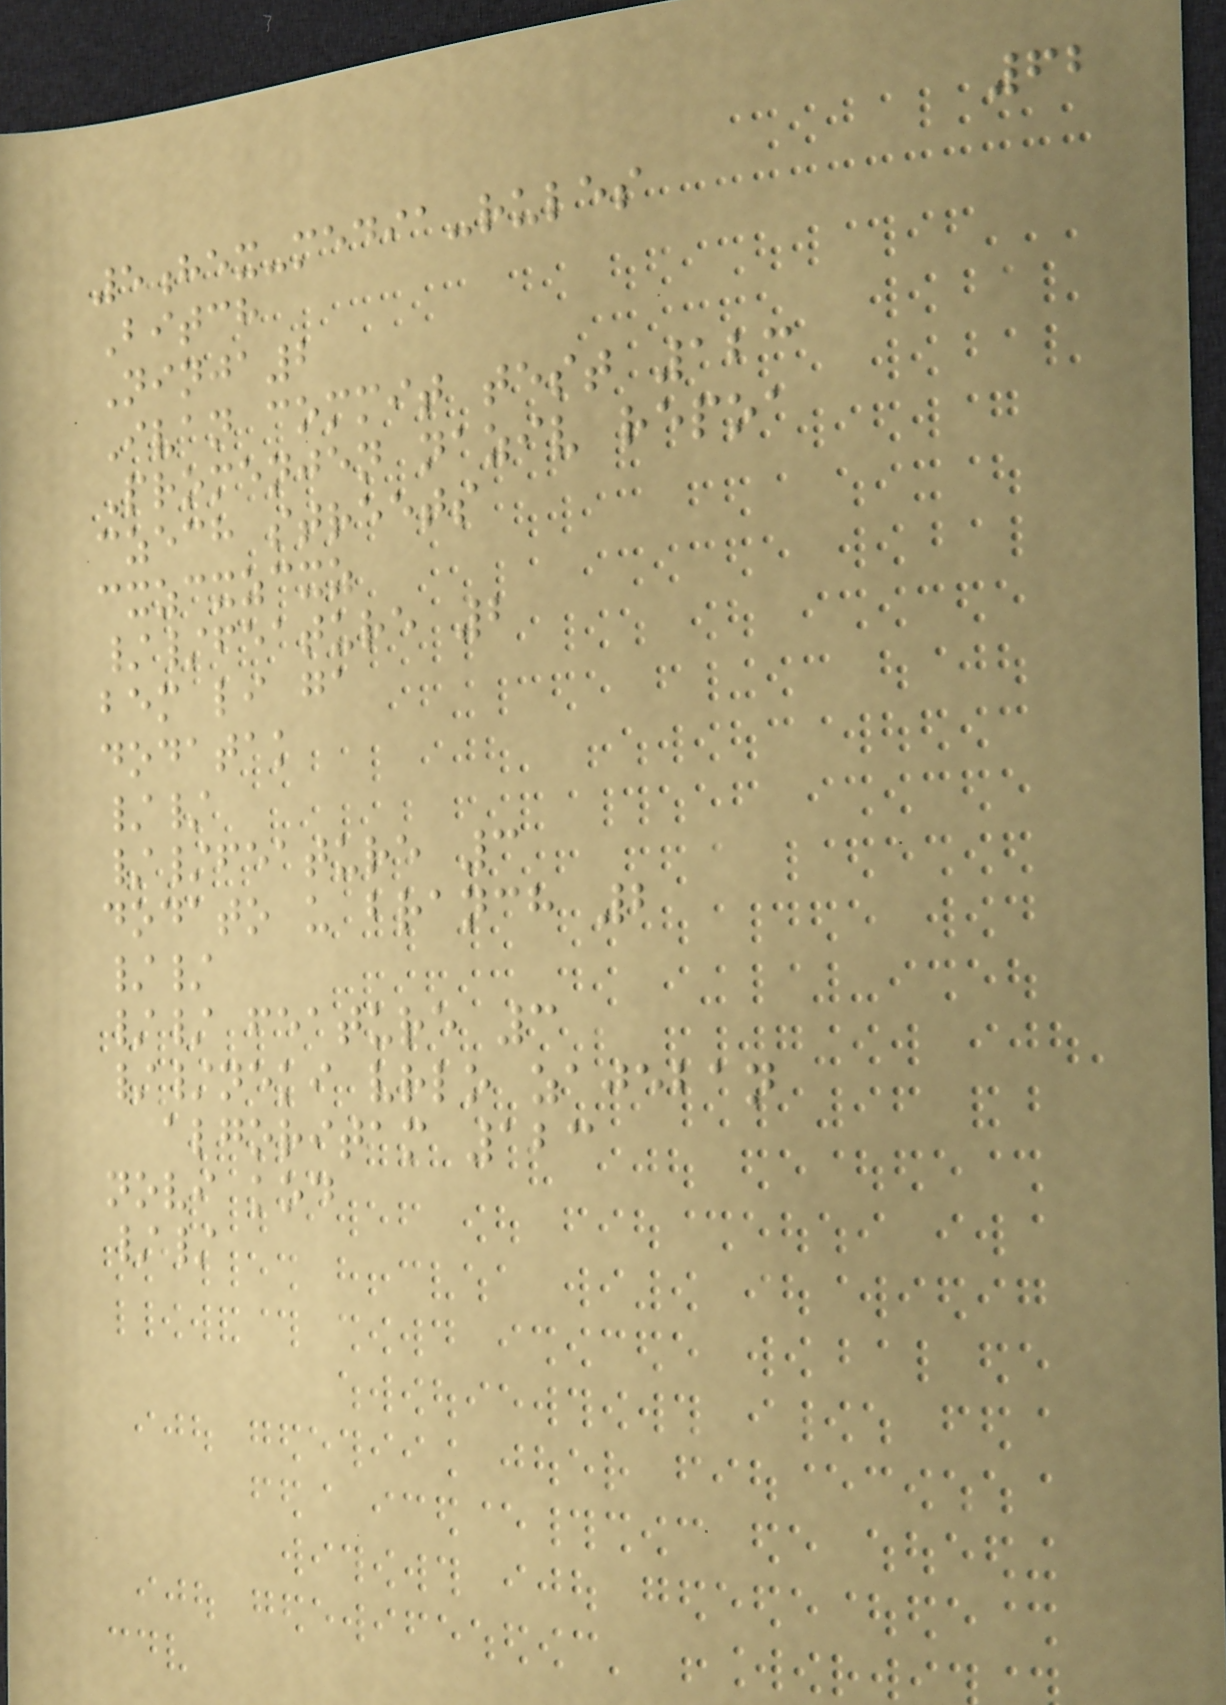62
5hex-media-rules
Bitch
Ninja2
Ivan commit test 123
Promenjen naziv repoa
czech streets
cxzcxzcxz
//feature 2
bem li ga
dodatak
//
//feature 3
dodato u branch 2
//
// feature 3
//neki vrlo zajeban
algoritam 123
novi kod
//
